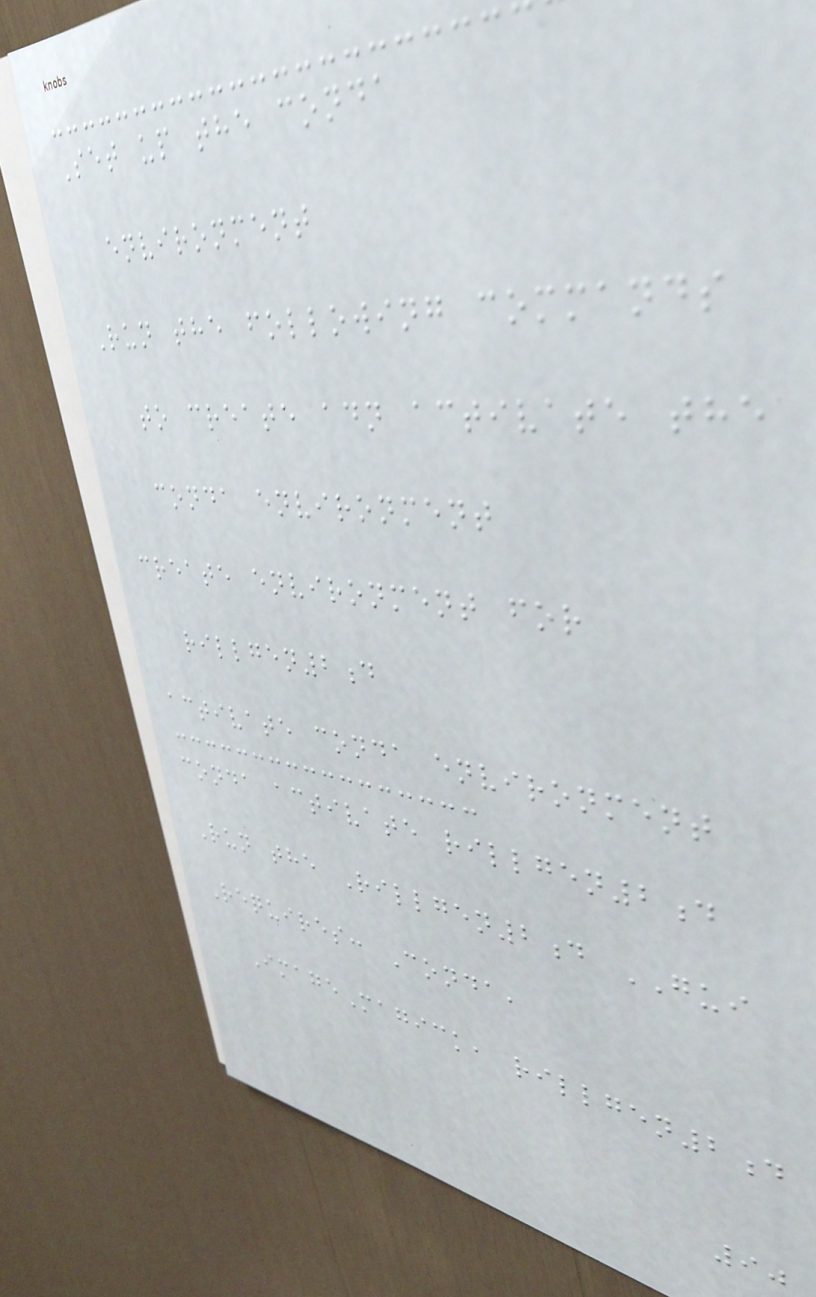Set up the conda
environment
Run the following commands
to create adn activate the
conda environment
create environment for
rillgen2d
activate conda environment
conda activate rillgen2d
Run the Rillgen2d GUI
Requires: Conda,
ImageMagick, rillgen2d
90
